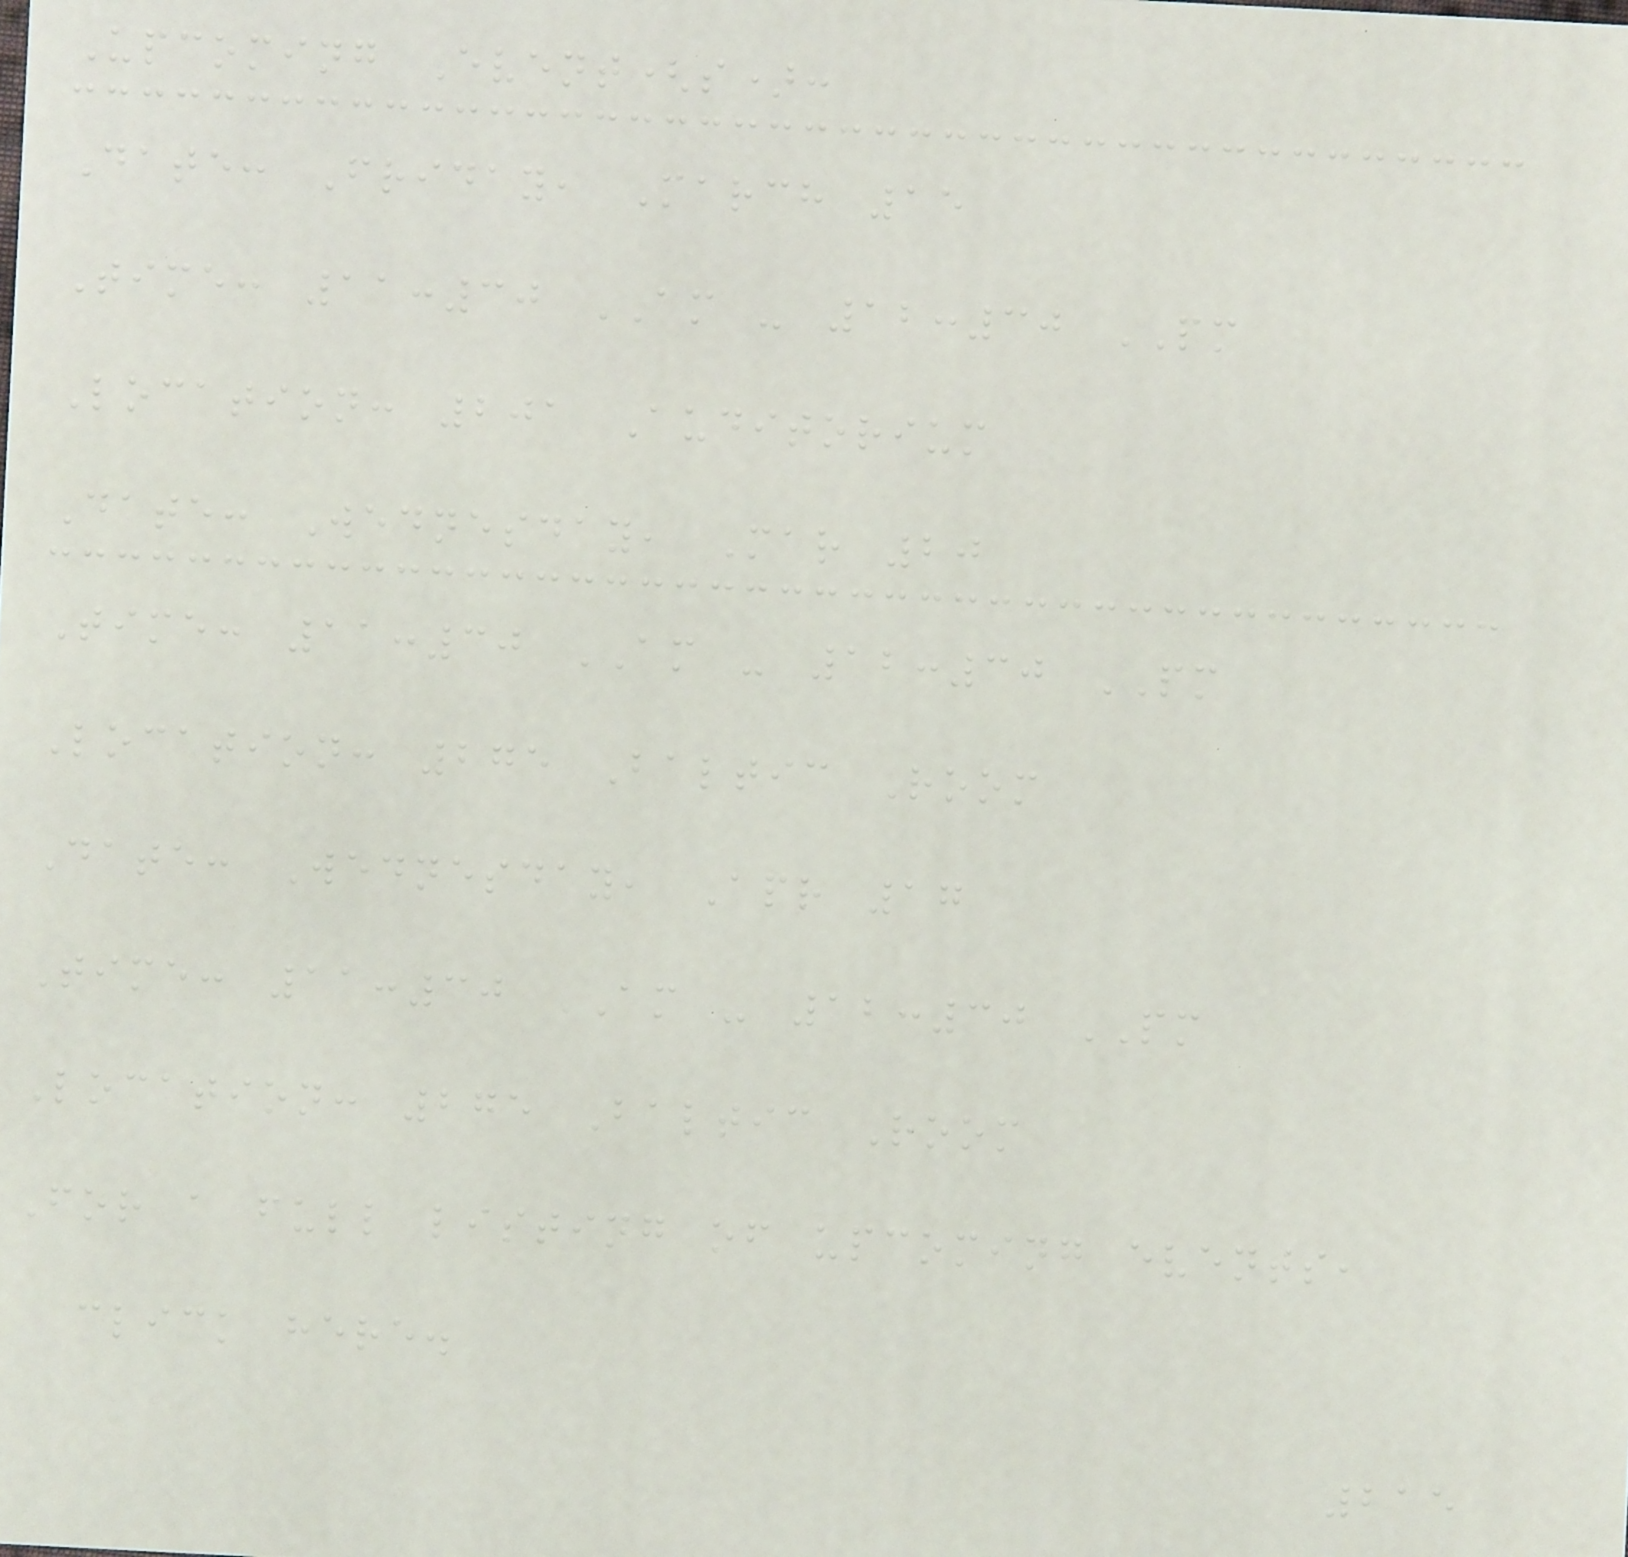Upcoming Event(s):
Date: Friday, March 15
Time: 11:30 AM - 12:30 PM
Location: 201 Auditorium
Date: Wednesday, Mar 20
Time: 11:30 AM - 12:30 PM
Location: 275 Baltic Room
Date: Wednesday, Apr 17
Time: 11:30 AM - 12:30 PM
Location: 275 Baltic Room
For a full listing of upcoming events,
click here.
215
